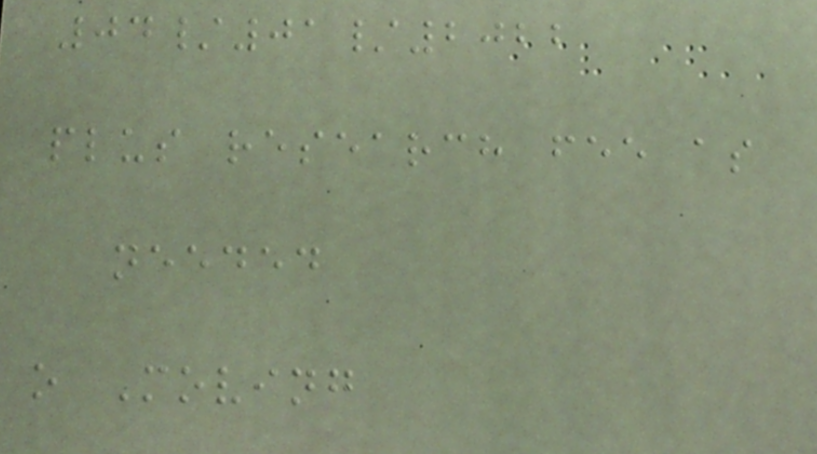04/01/2022
plus research fee as
needed
o Moving
